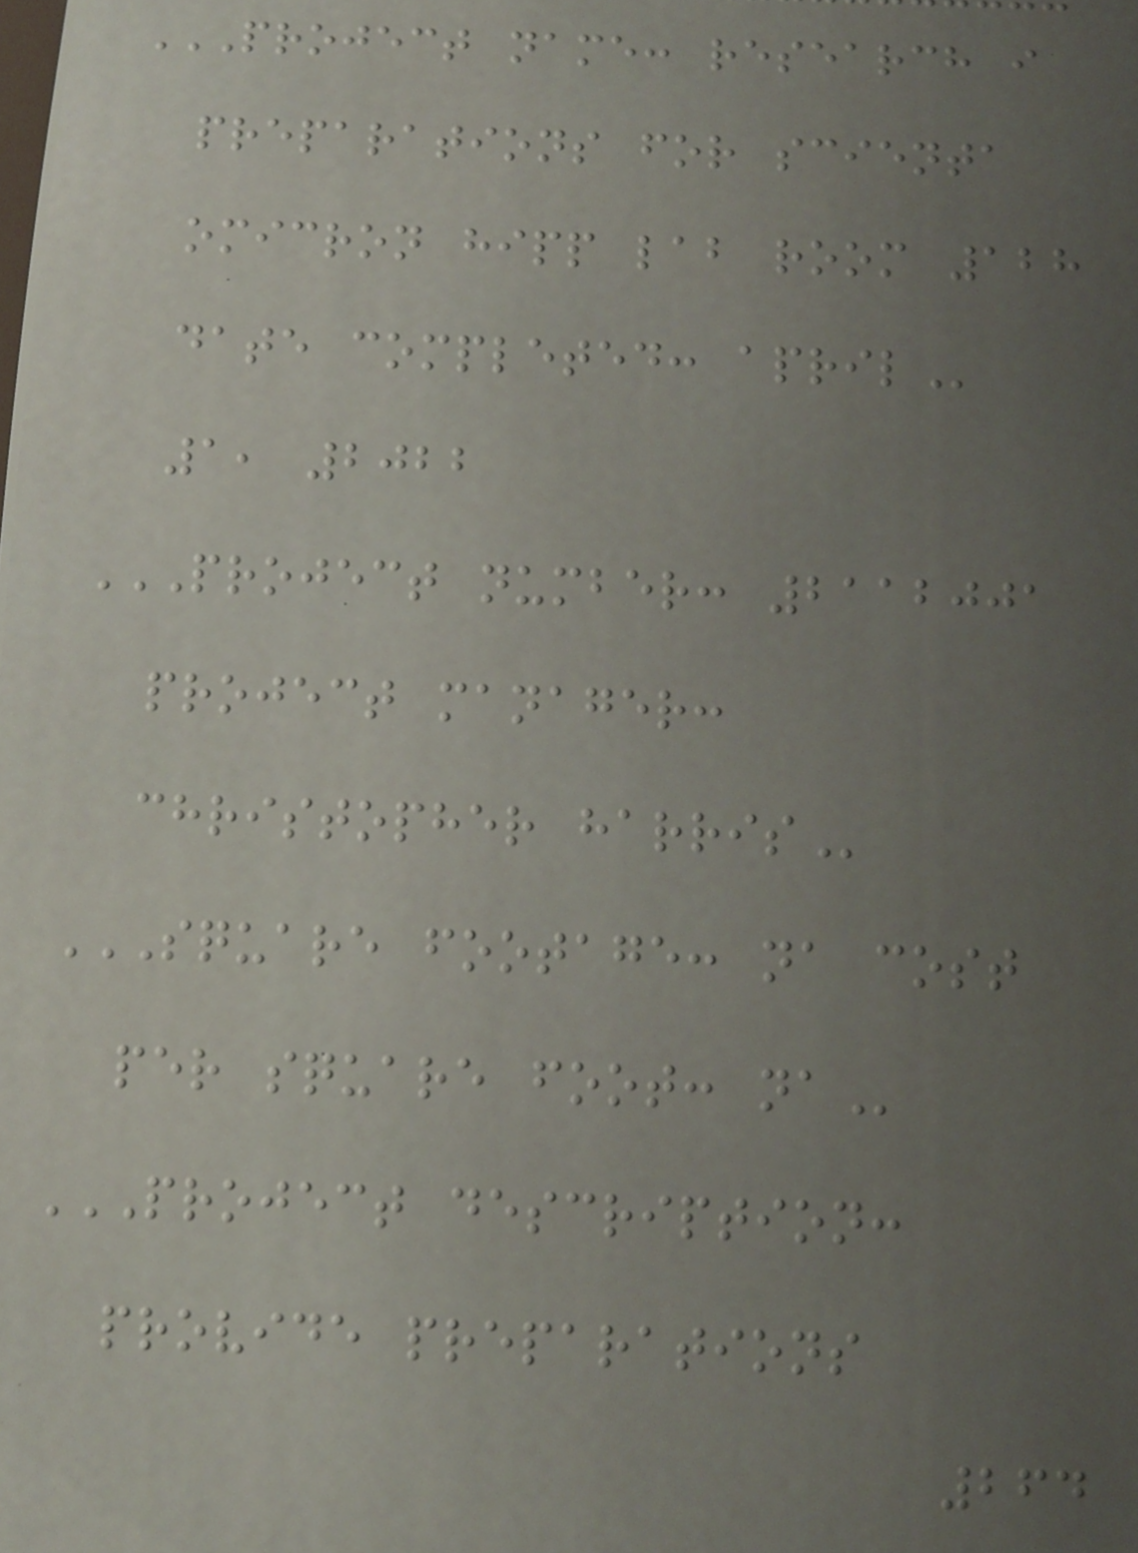PROJECT NAME: RESEARCH I
PREPARATIONS FOR SCIENTA
OMICRON HIPP LAB ROOM 128
DATE COMPLETED: APRIL
1, 2022
PROJECT NUMBER: 2112001
PROJECT MANAGER:
CHRISTOPHER HARRIS
SQUARE FOOTAGE: NA COST
PER SQUARE FOOT: NA
PROJECT DESCRIPTION:
PROVIDE PREPARATIONS
264
